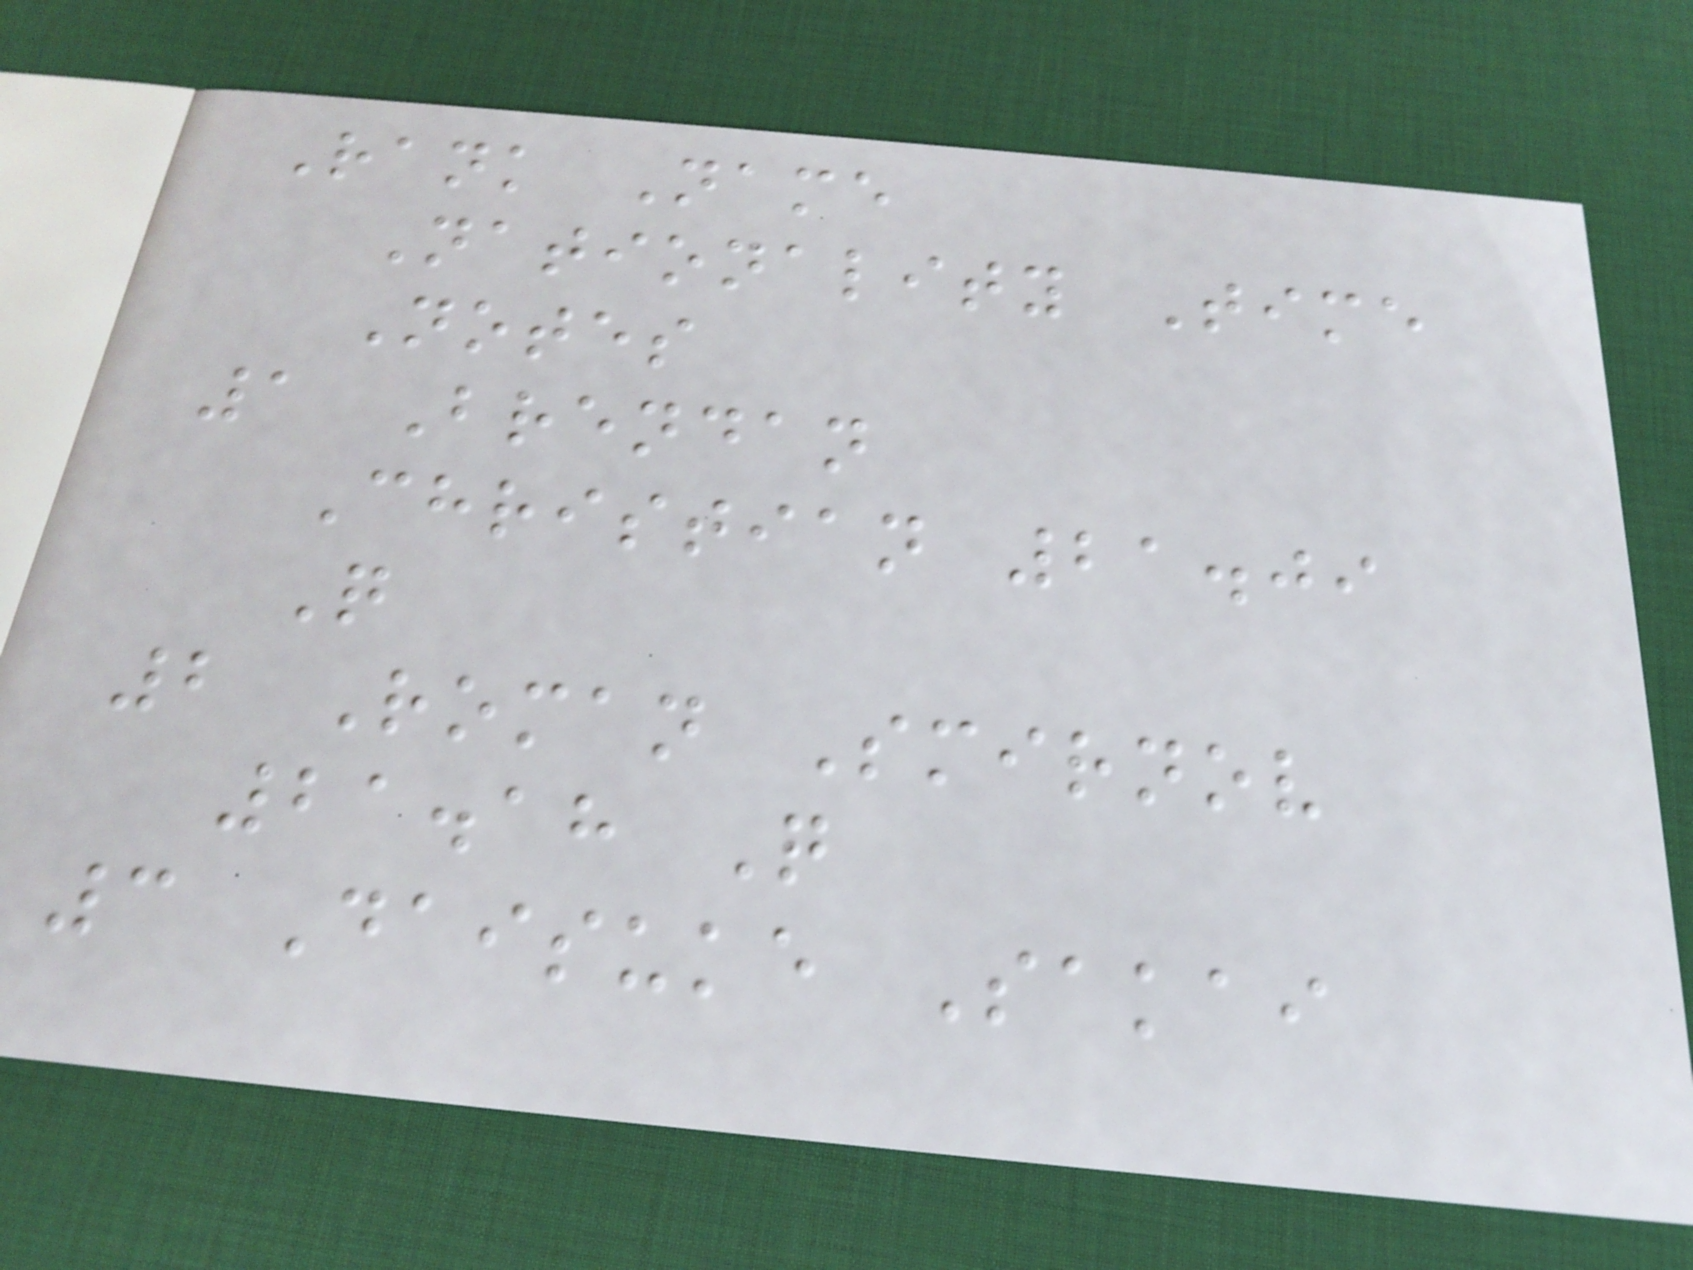Rank Name
Nationality Time
Notes
1 Brendan
Christian 21.09
Q
2 Roman Smirnov
21.18 Q
3 Daisuke Sakai
